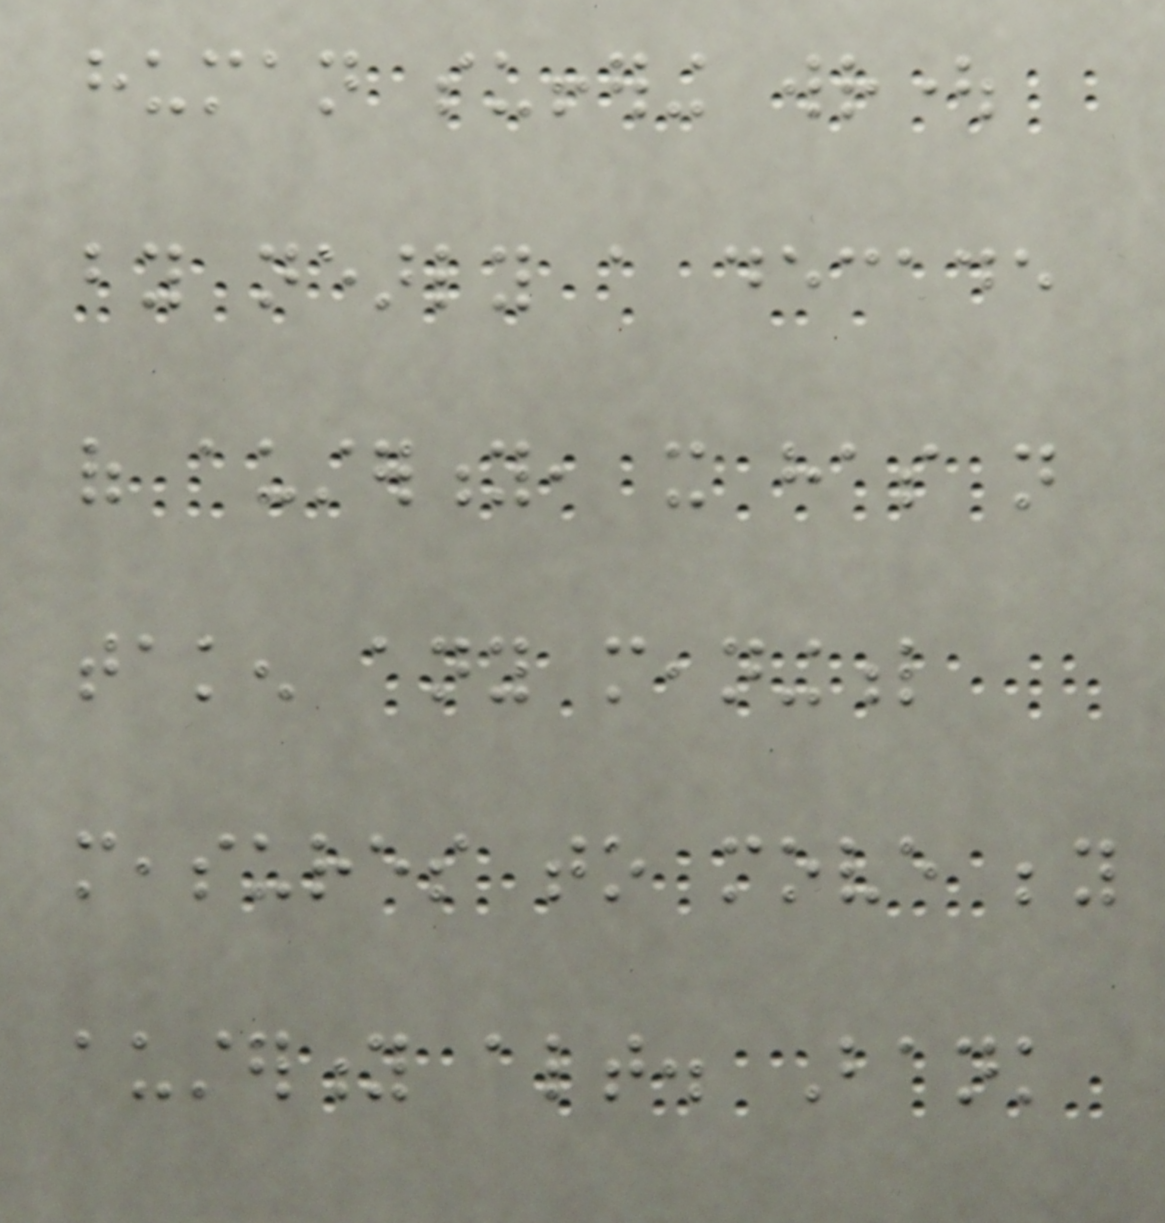human suffering wrought
by nearly a decade
of austerity, it has not
taken any meaningful
measures to move beyond
austerity altogether. Bank
